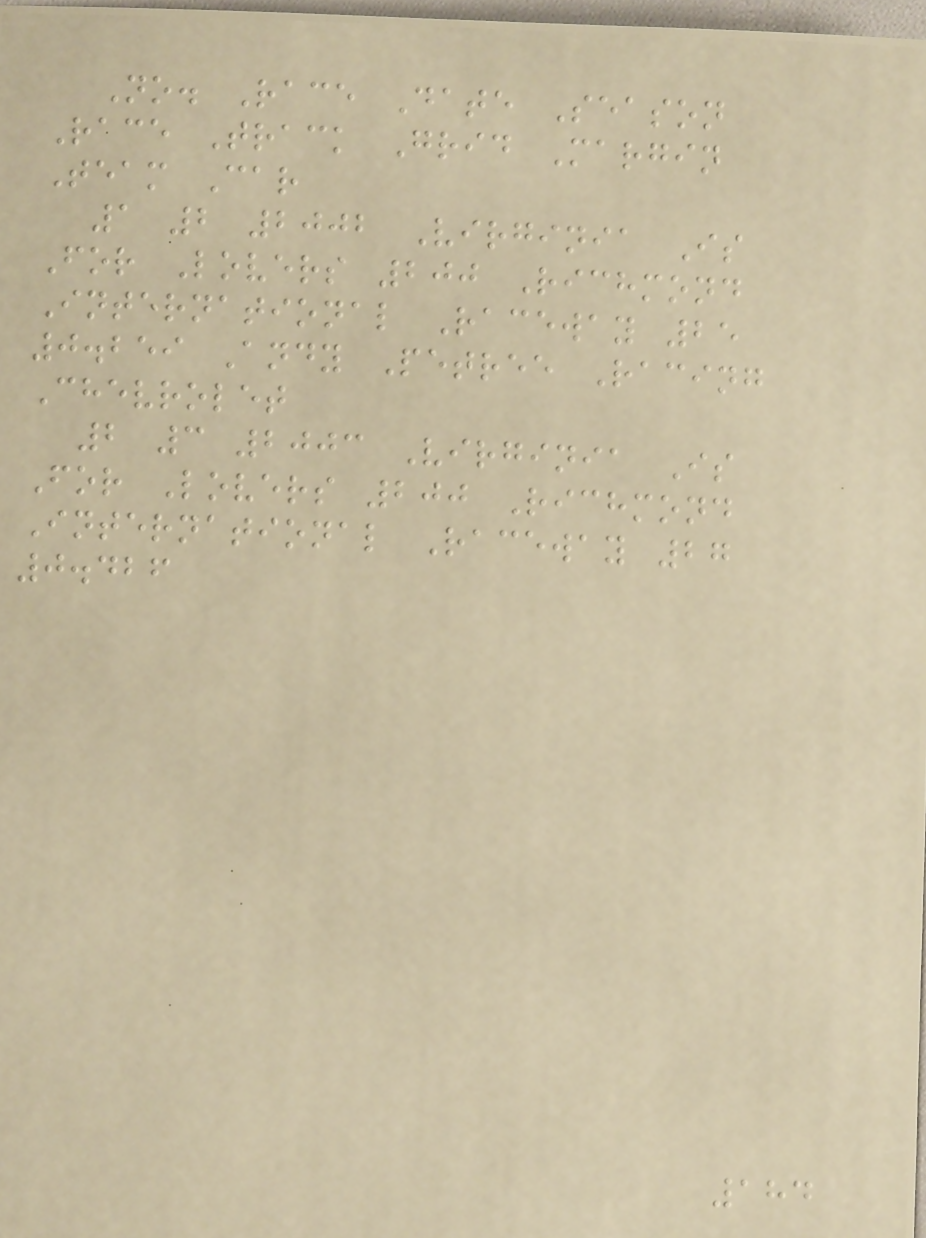No. Race Date Season
Race Track Grid Margin
Team Car
1 2 2002 Virginia Is
For Lovers 200 Richmond
International Raceway 25
0.259 Andy Petree Racing
Chevrolet
2 3 2003 Virginia Is
For Lovers 200 Richmond
International Raceway 27
0.426
184
